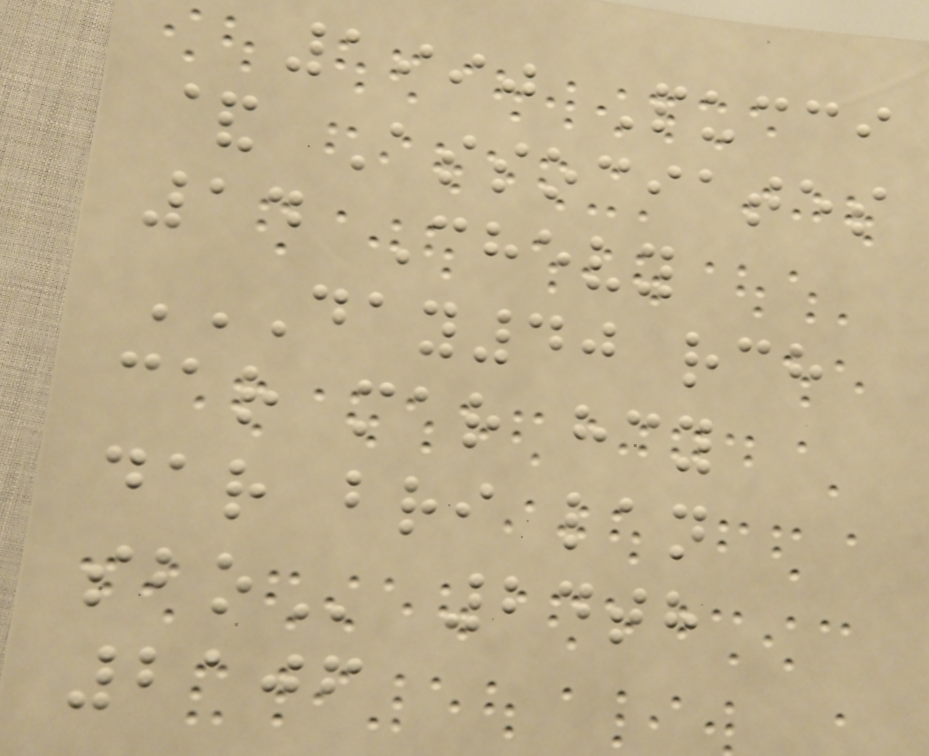1990 Pucci
& Associates
14 Chevy
DAY40 RCH
CAR MAR HCY
DAR BRI LAN
SBO 24th
2106
